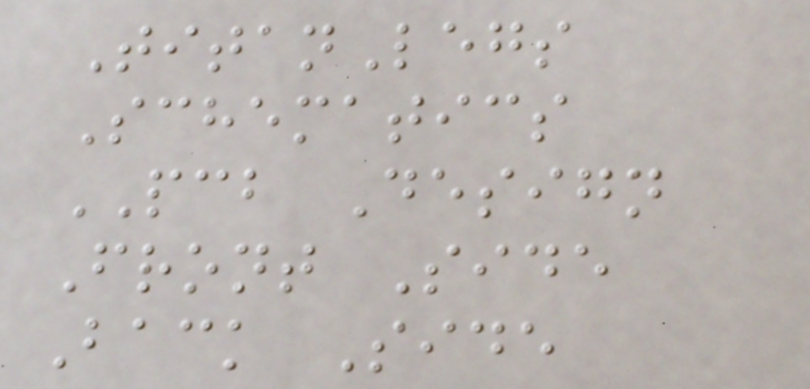TitanLegs
Schematics
PCB Design
Front Side
Back Side
